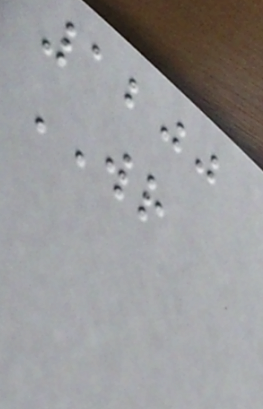1200
WR
